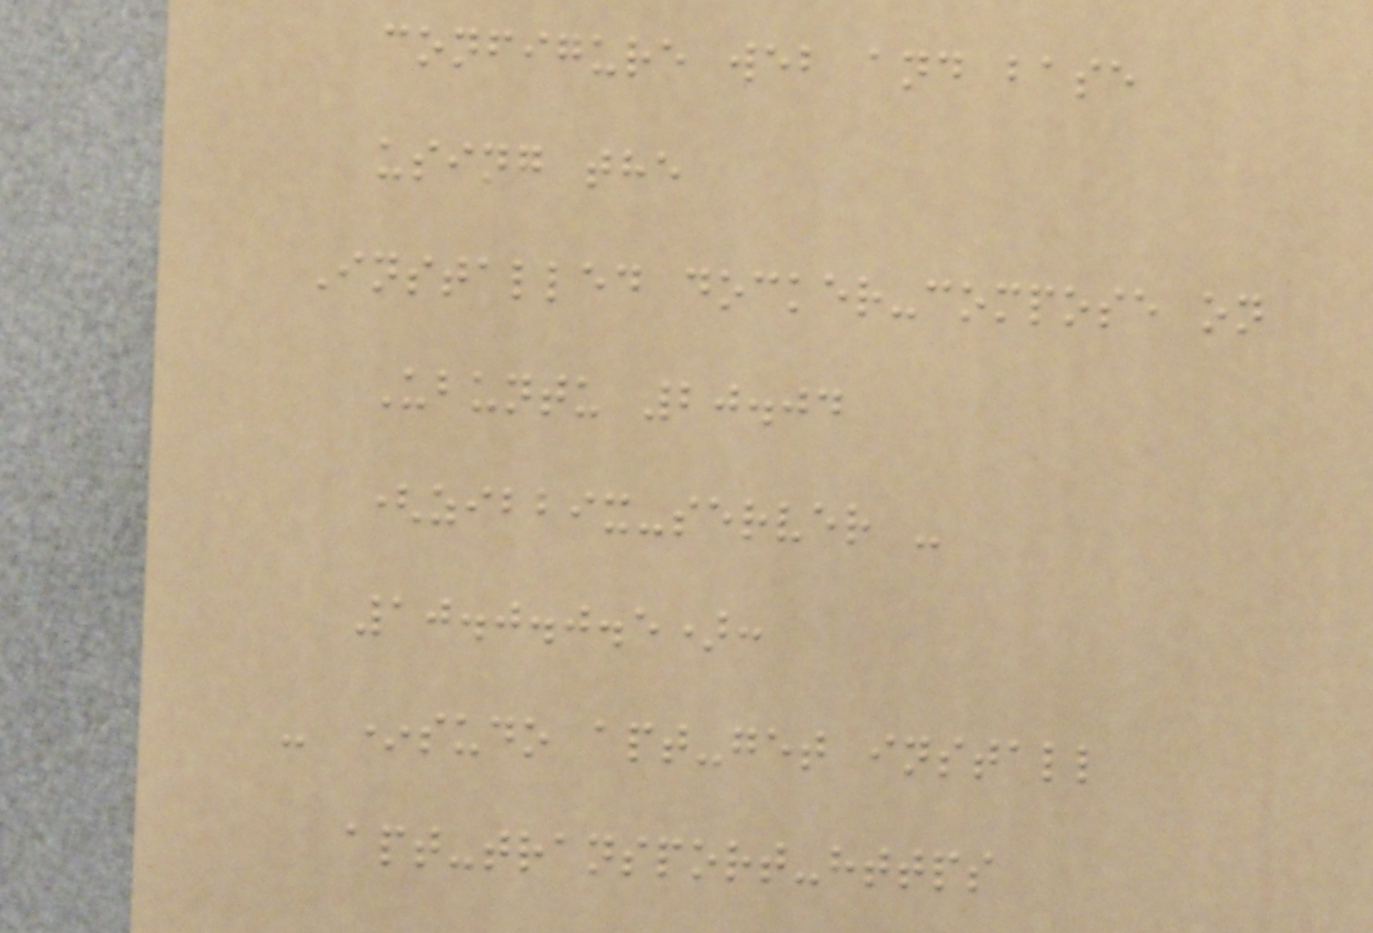configure web and base
using the
Installed docker-compose on
Ubuntu 20.04
(zibbix-server -
10.0.0.5):
- *sudo apt-get install
apt-transport-https
